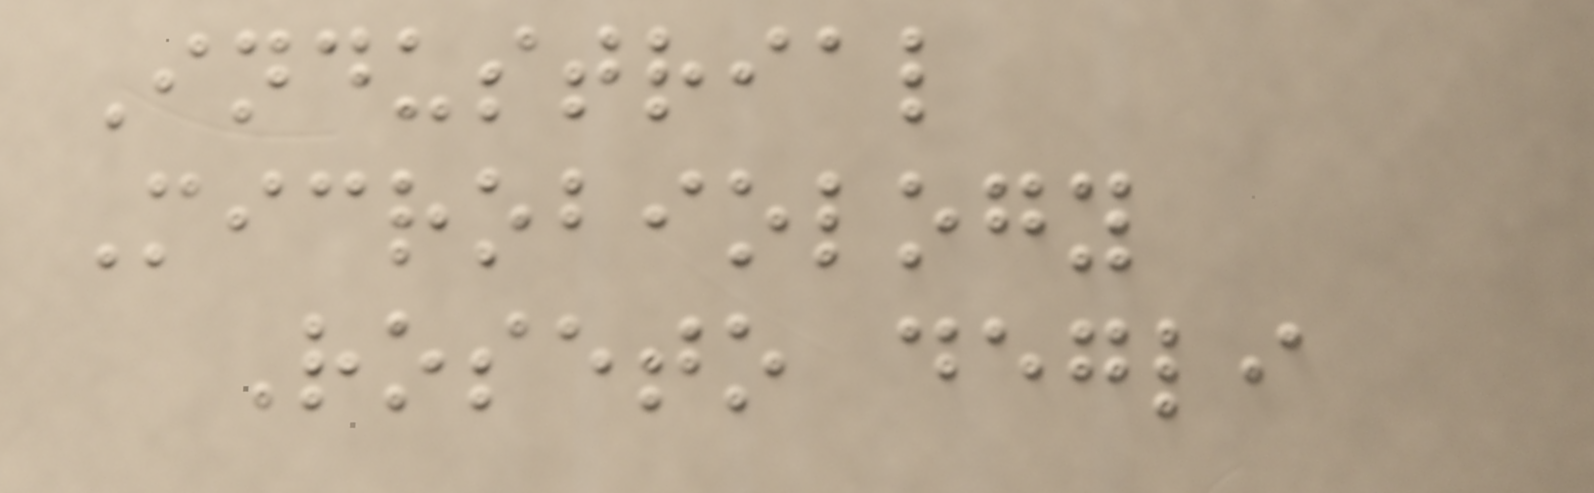Industrial
Microbiology
Roseto degli
